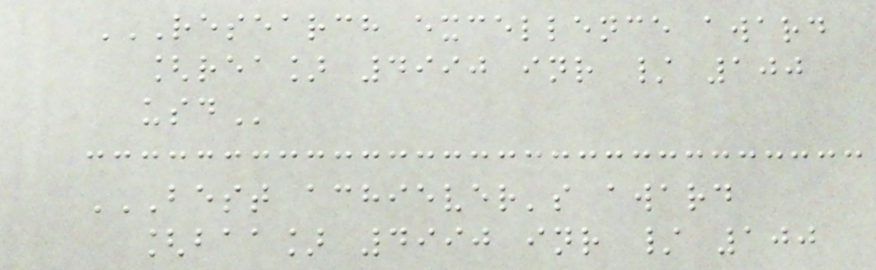RESEARCH EXCELLENCE AWARD
[REA] 4990 INR / 100
USD
BEST ACHIEVER'S AWARD
[BAA] 4990 INR / 100
